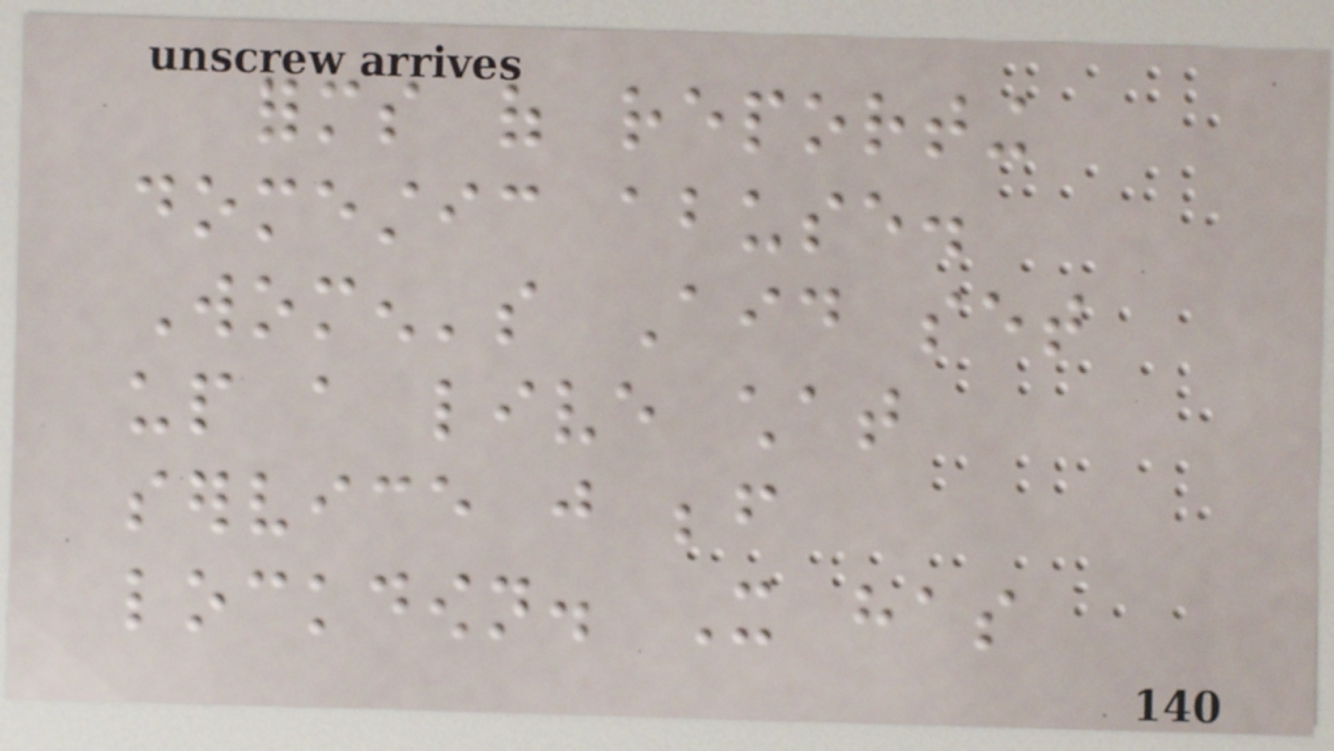forms of reporting
domestic abuse.
Women's Aid set
up a live chat
service just before
lockdown. It has
